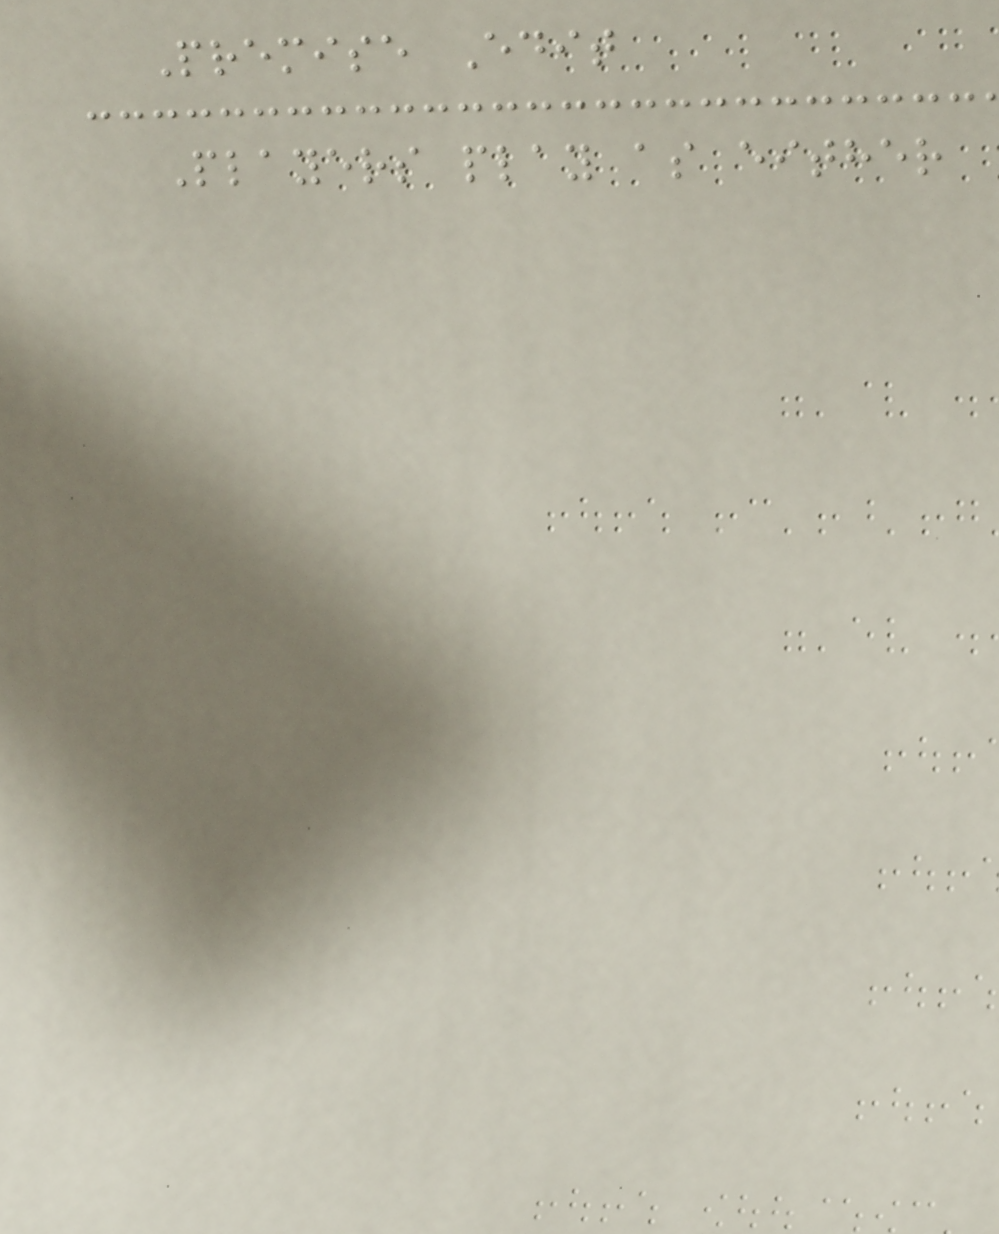Premise Edit
Players play as either
